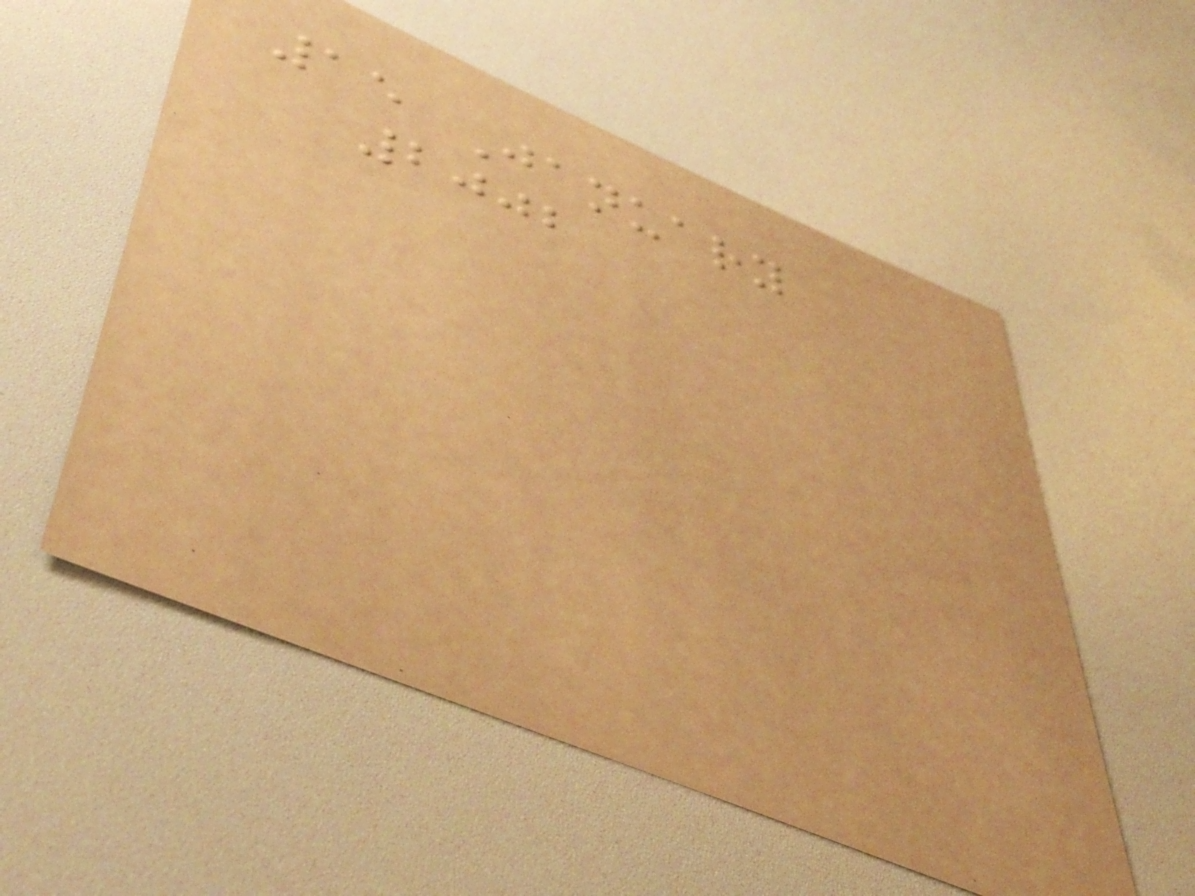15 January
2002
